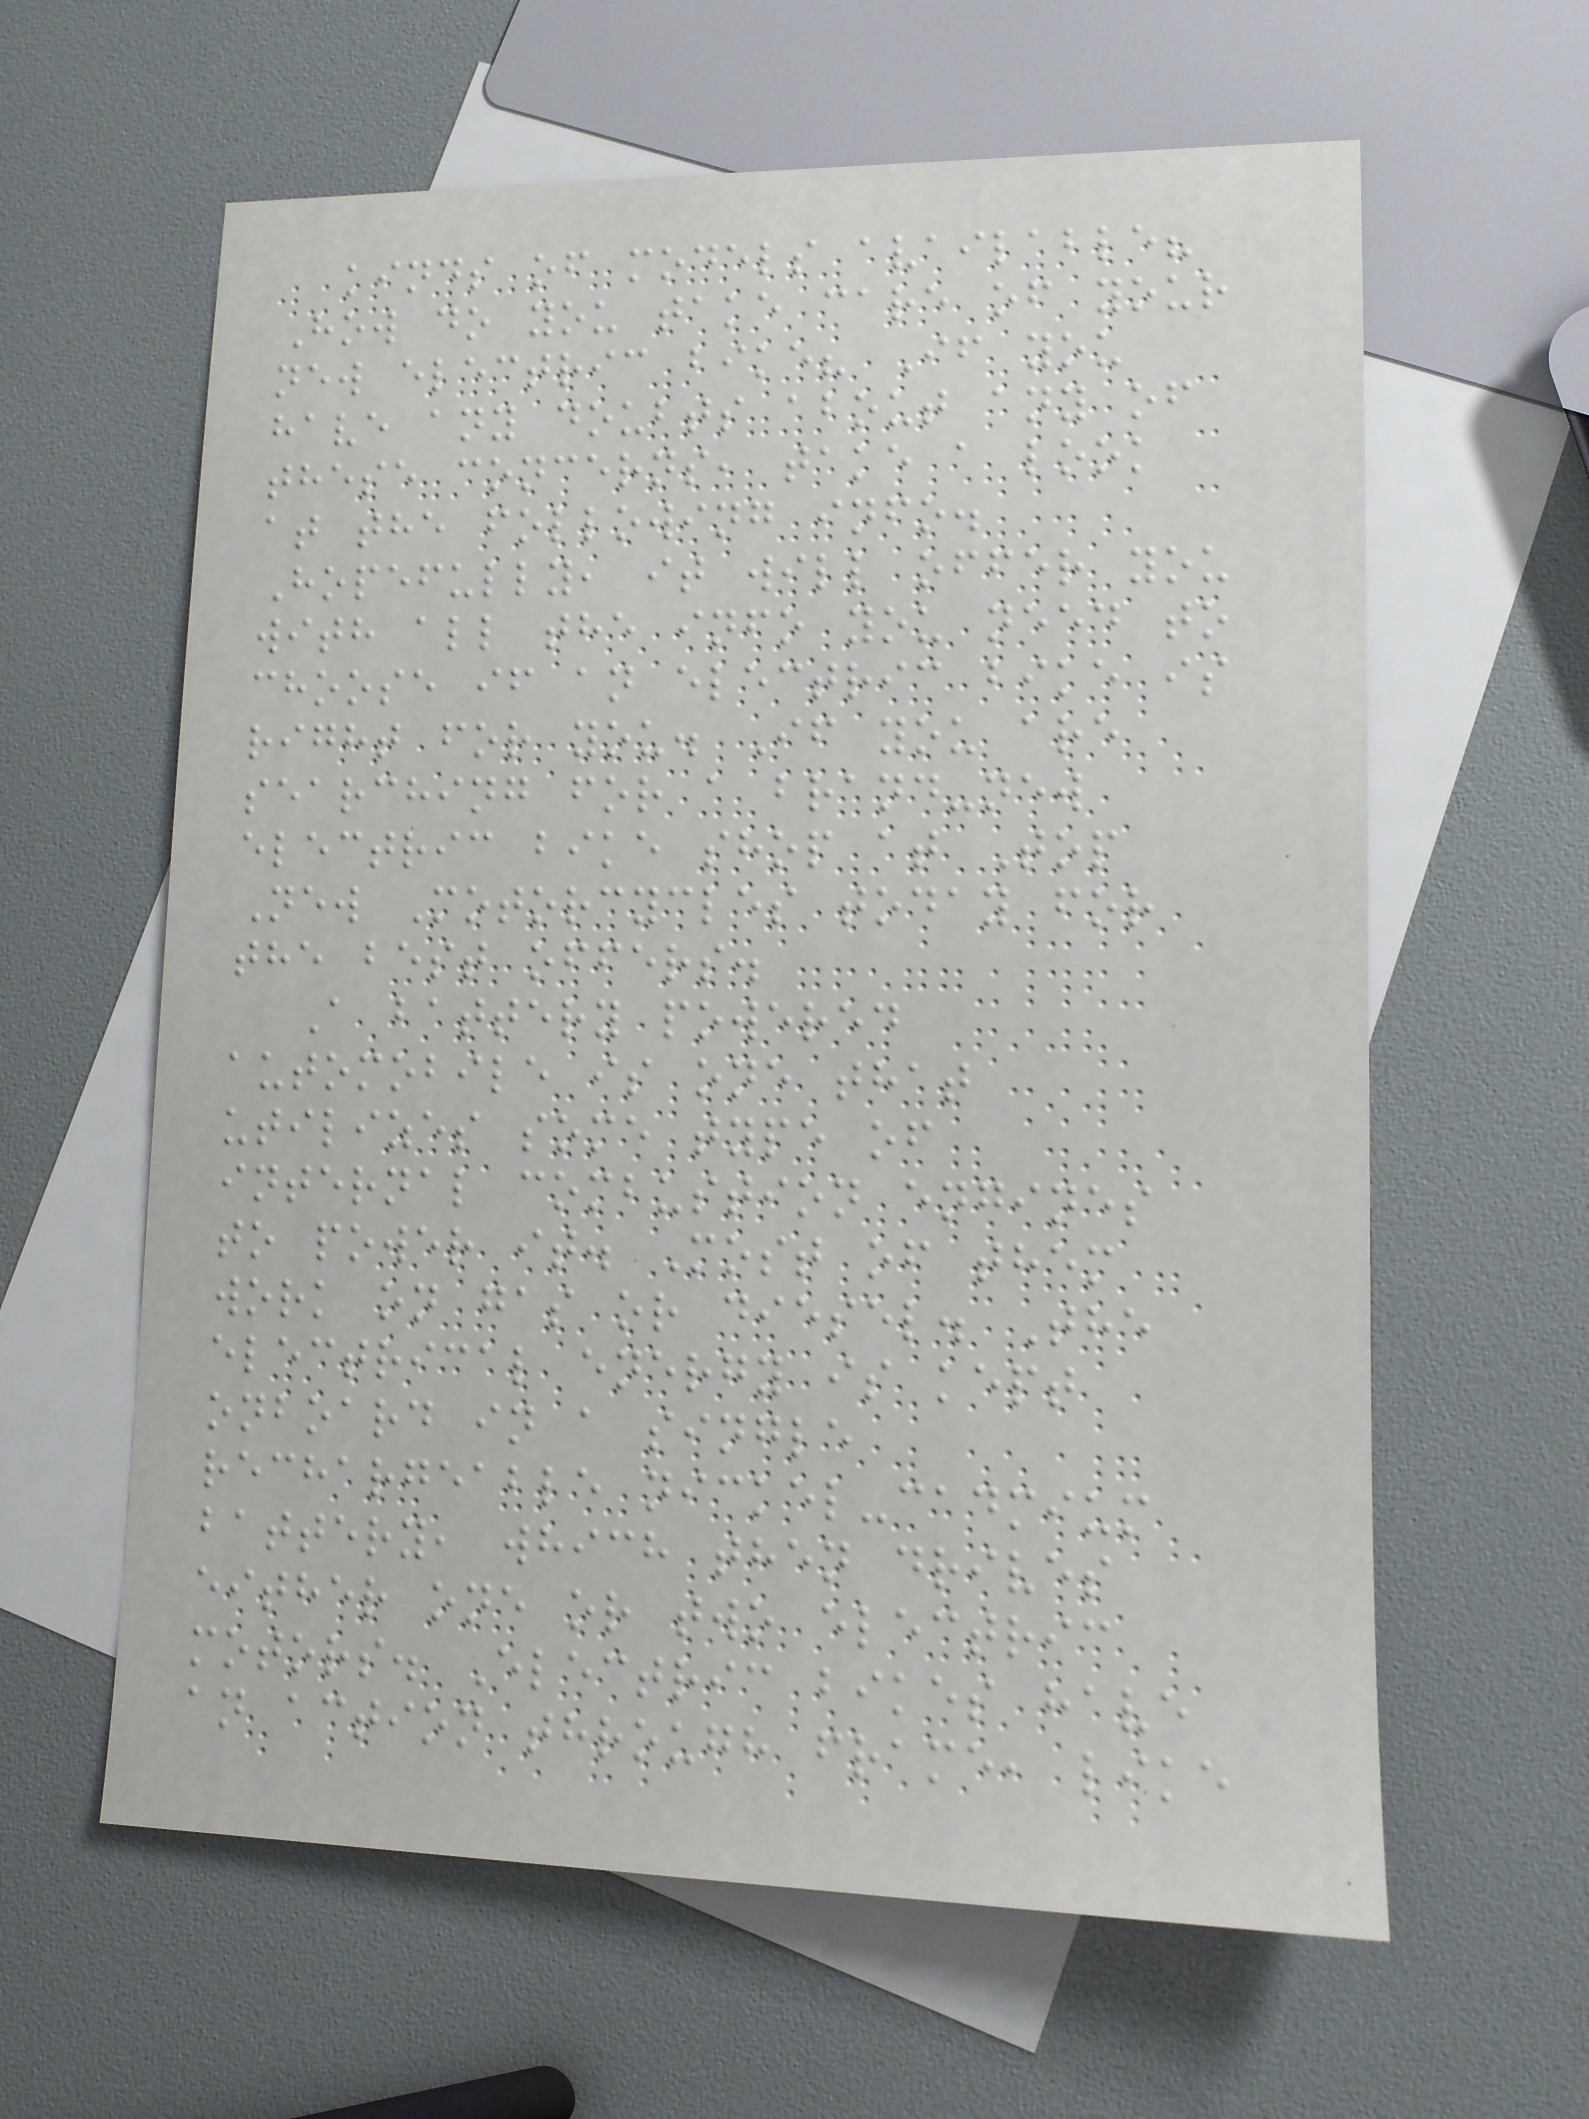kinds of models available?
How do you take care of your
new electric bike? If you
have any doubts about any of
these concerns, take a look
at the following info.
Hopefully, it will offer you
with all the info you need to
choose if an electric bike is
right for you. If you are
searching for a brand-new
electric bike shop at Top
New Motorcycles today for
the best offers.
A battery powered
automobile is one that
utilizes some type of
internal combustion engines
to power it. Most of them
work on gas or diesel. The
electrical energy is kept
onboard in a single
rechargeable nickel-cadmium
battery, which then drives
either one or two electric
motors. Electric bikes have
an action through frame, like
